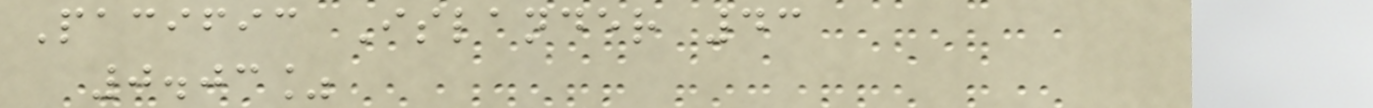Pacific Islander 43
0.03%
